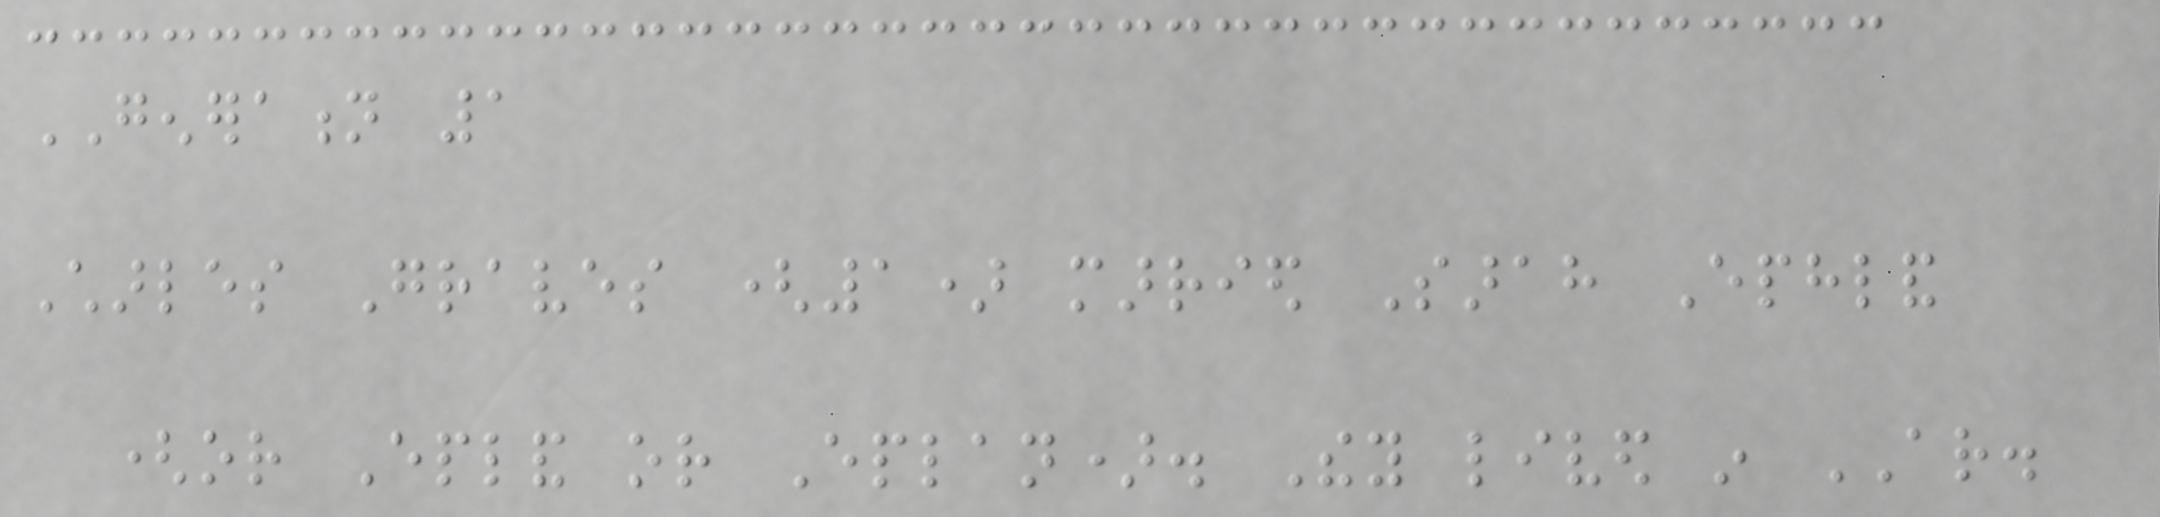GENERATION 1
Charles Graves (1) married Sarah Ephland
(or Epland or Eplan). They lived in AR.
